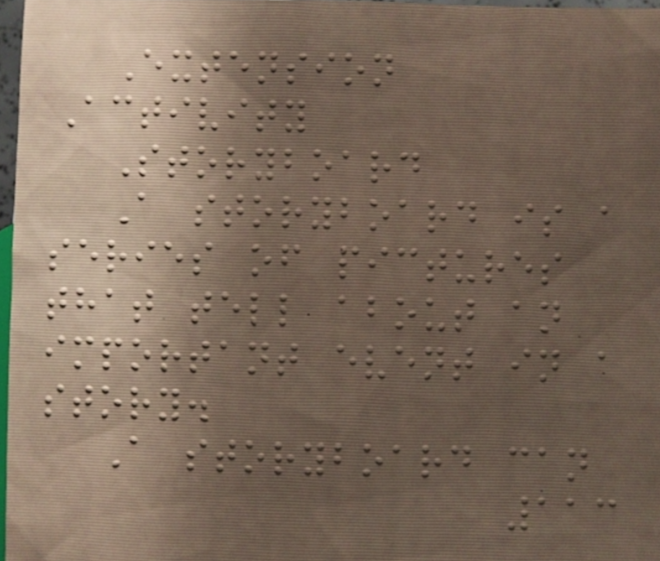Extension
Activity
Storyboard
A storyboard is a
series of pictures
that tell about an
important event in a
story.
A storyboard can
113
